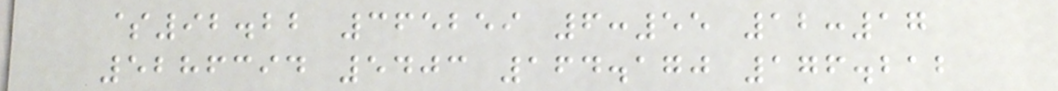$92.22 365259 6:55 12:17
5286394 5403 164.170 176.212
